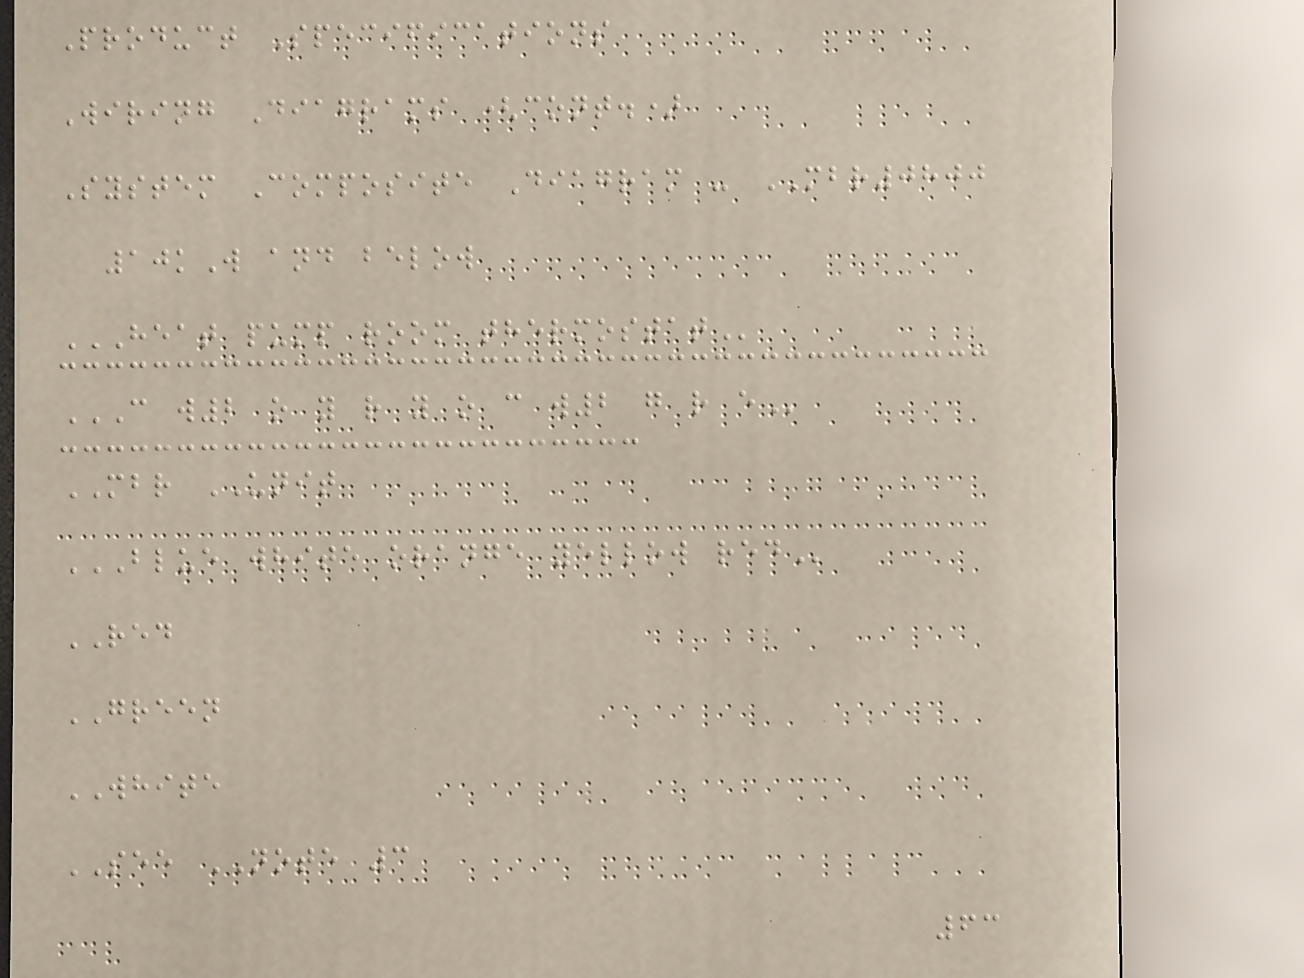Product Specifications
Wiring Diagrams (cont.)
System Composite Diagram - MBR0800
10kW and below
HEAT PUMP ROOM THERMOSTAT
C W2 O Y R Y O C W2 G R E
MBR UNIT
BLUE WHITE ORANGE YELLOW RED
RED
GREEN
WHITE
SEE NOTE 3
63
